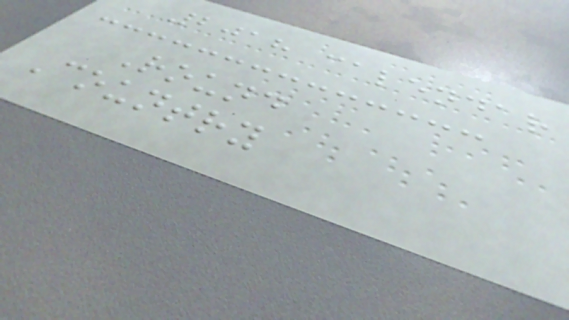2018 calendar
Round
Country
